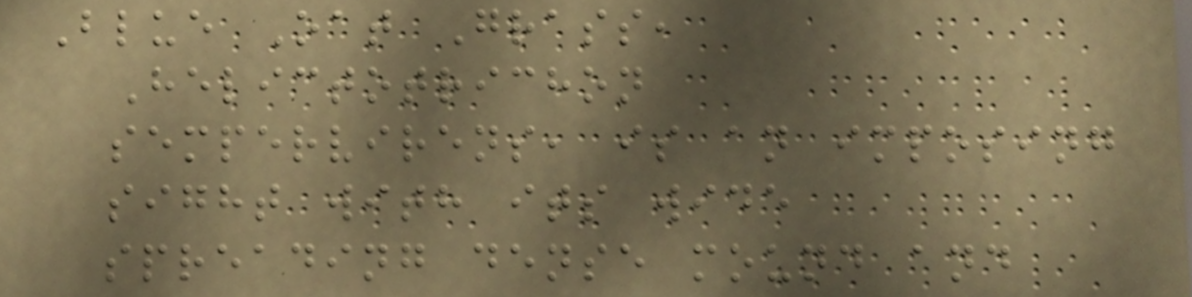Blue Oat Grass,
Helictotrichon
sempervirens, is an imposing
sight with its wide
spreading dense mound and
